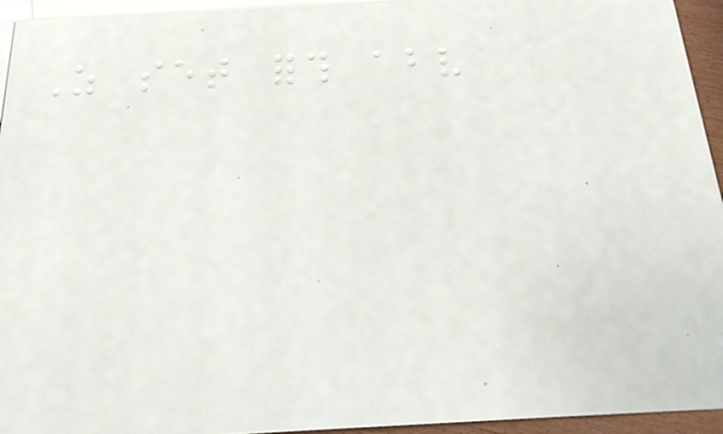As set forth above
